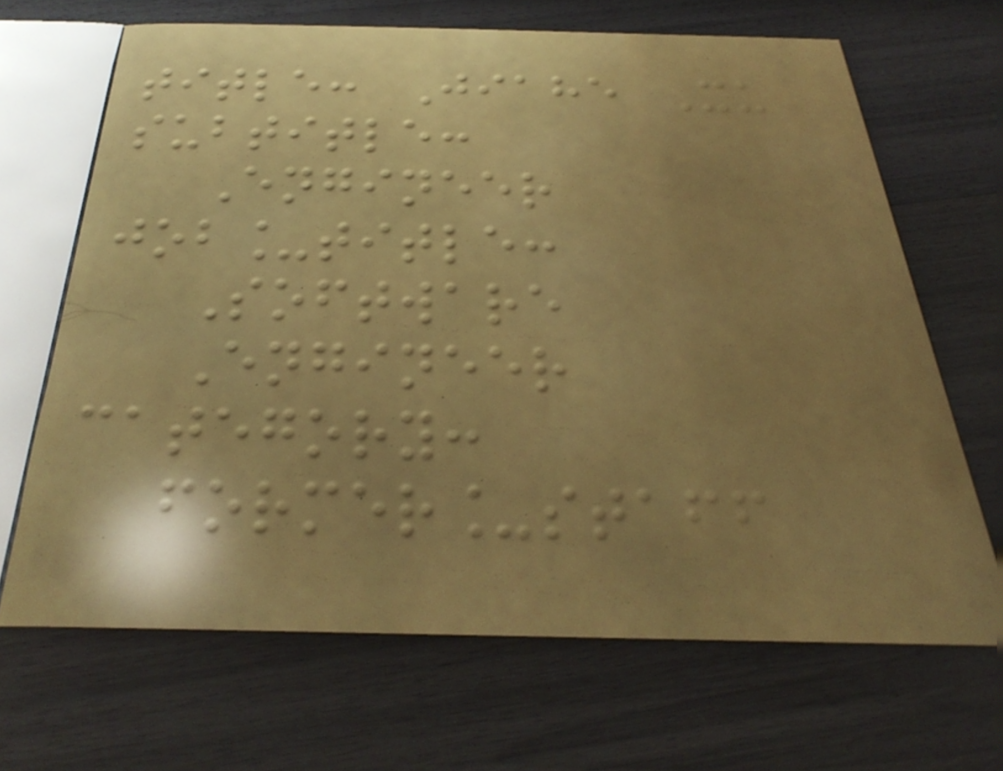title: Jiahe Xu
subtitle:
Engineer
job_title:
Software
Engineer
category:
former_staff
